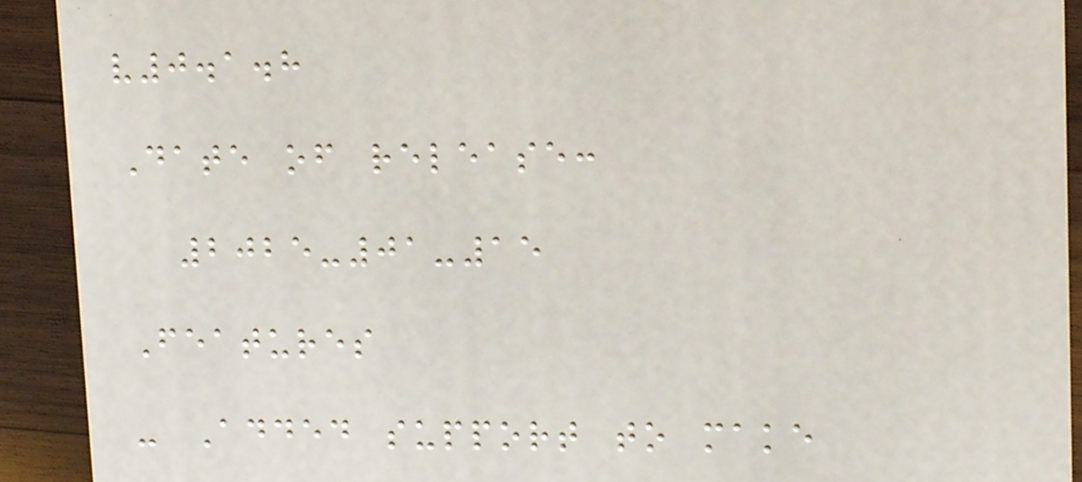v0.1.8
Date of release:
2025-01-15
Features
- Added support to make
